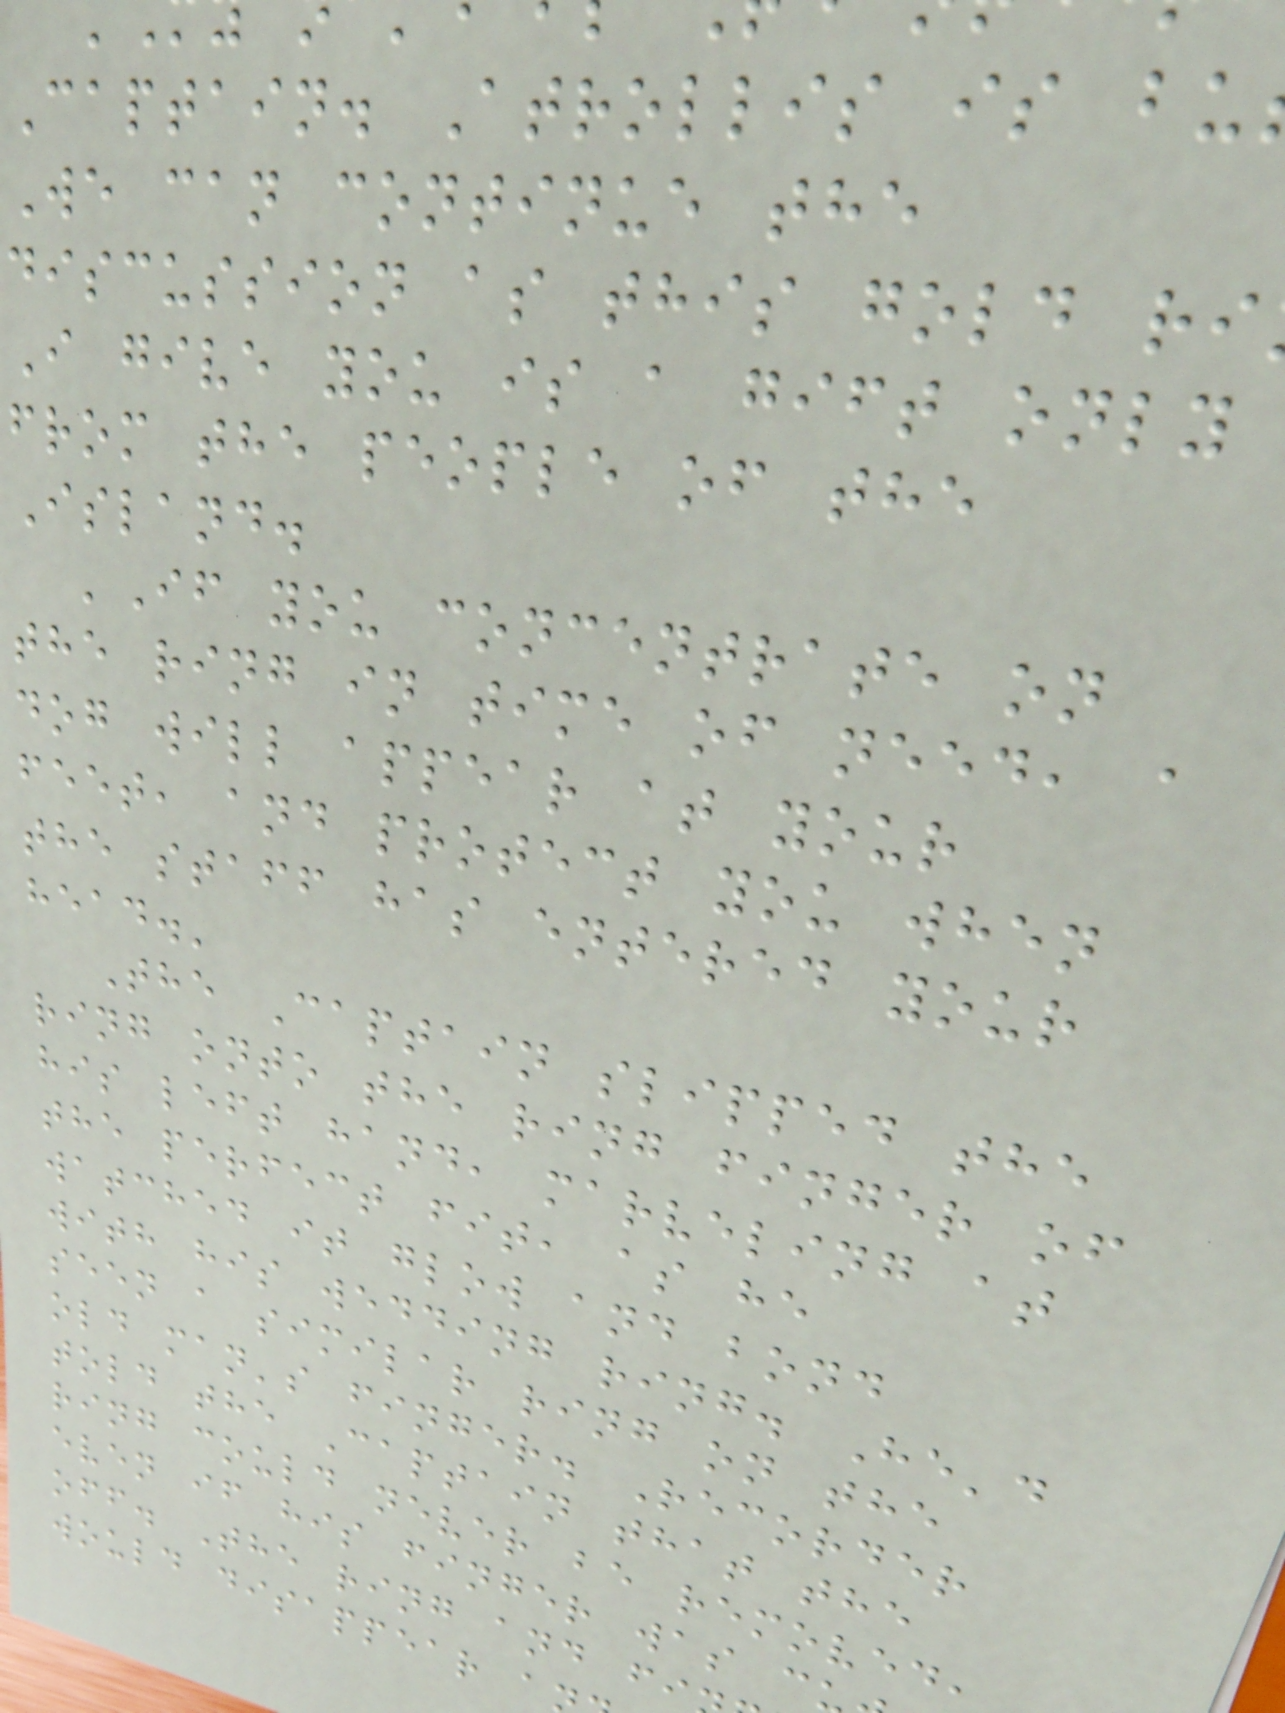Captain. Atrollis is bu
We can continue the
discussion as this gold ri
I give you is a gift only
from the people of the
Island.
'If you concentrate on
the ring in time of need, a
dog will appear at your
feet, and protect you when
the staff has entered your
head.'
The Captain slipped the
ring onto the ring finger of
his left hand, marveling at
the perfect fit, as he
watched it glow and bond
with his wedding ring. He'd
seen a similar ring on the
old man's finger. Recorder
told the Captain that the
ring could never be removed,
even if his finger was c
off. The ring and fi
would disappear a
